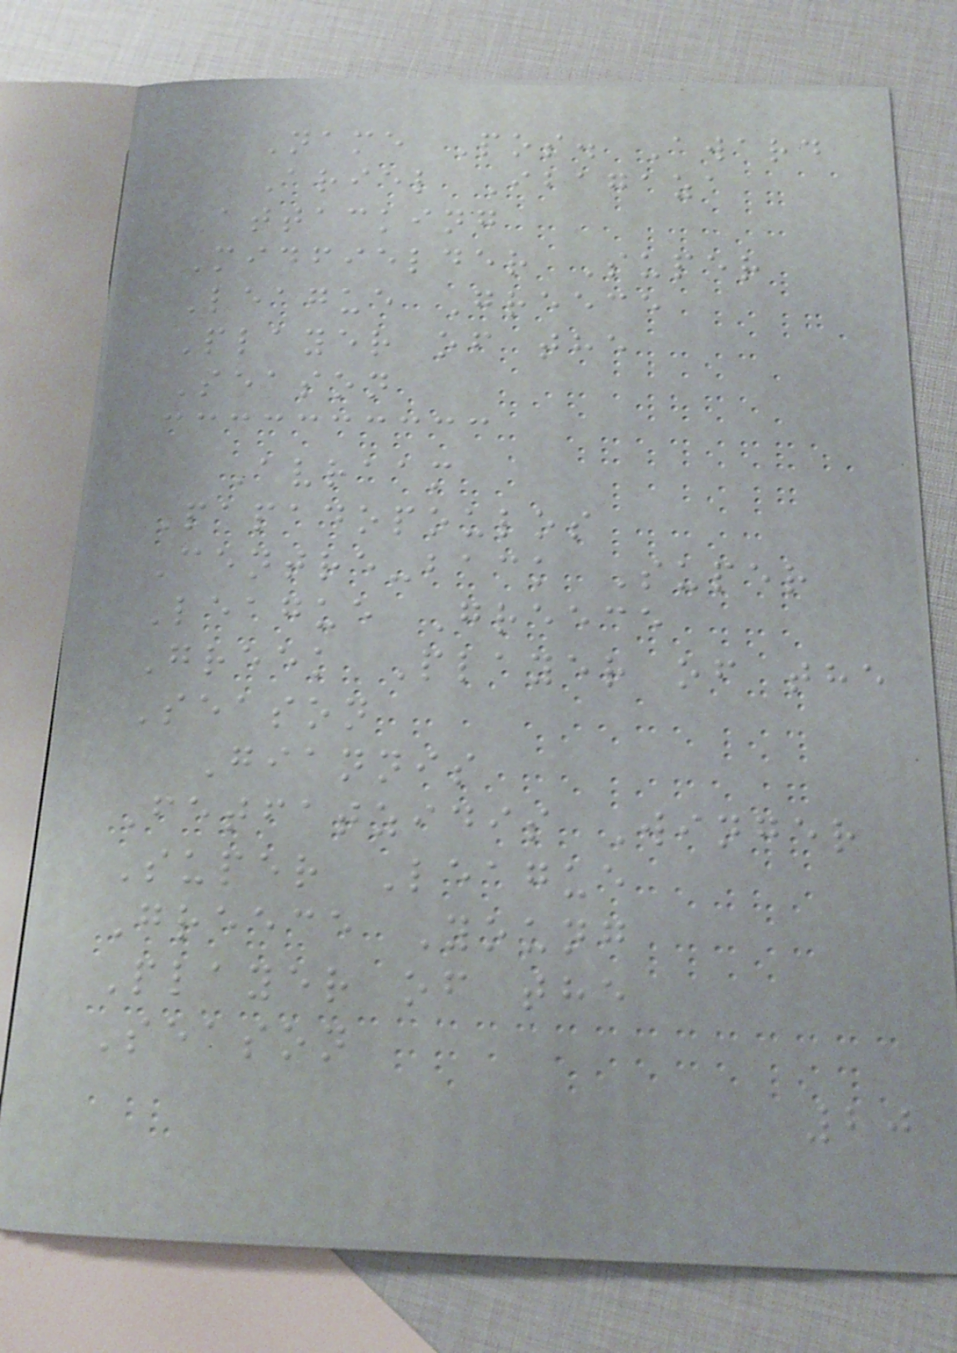Name Pos. Award
Ariel Ibagaza
Attacking
Midfielder Super
League Greece
Player of the
Season
Avraam
Papadopoulos
Centre-back Super
League Greece
Greek Player of the
Season
Giannis
Fetfatzidis Winger
Super League
Greece Young
Player of the
Season
20
